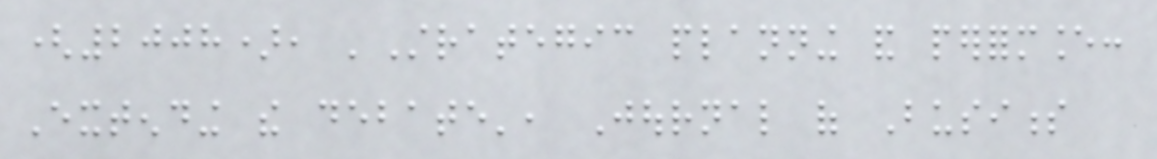(2008), 'Strategic planning and performance:
Extending the debate', Journal of Business
